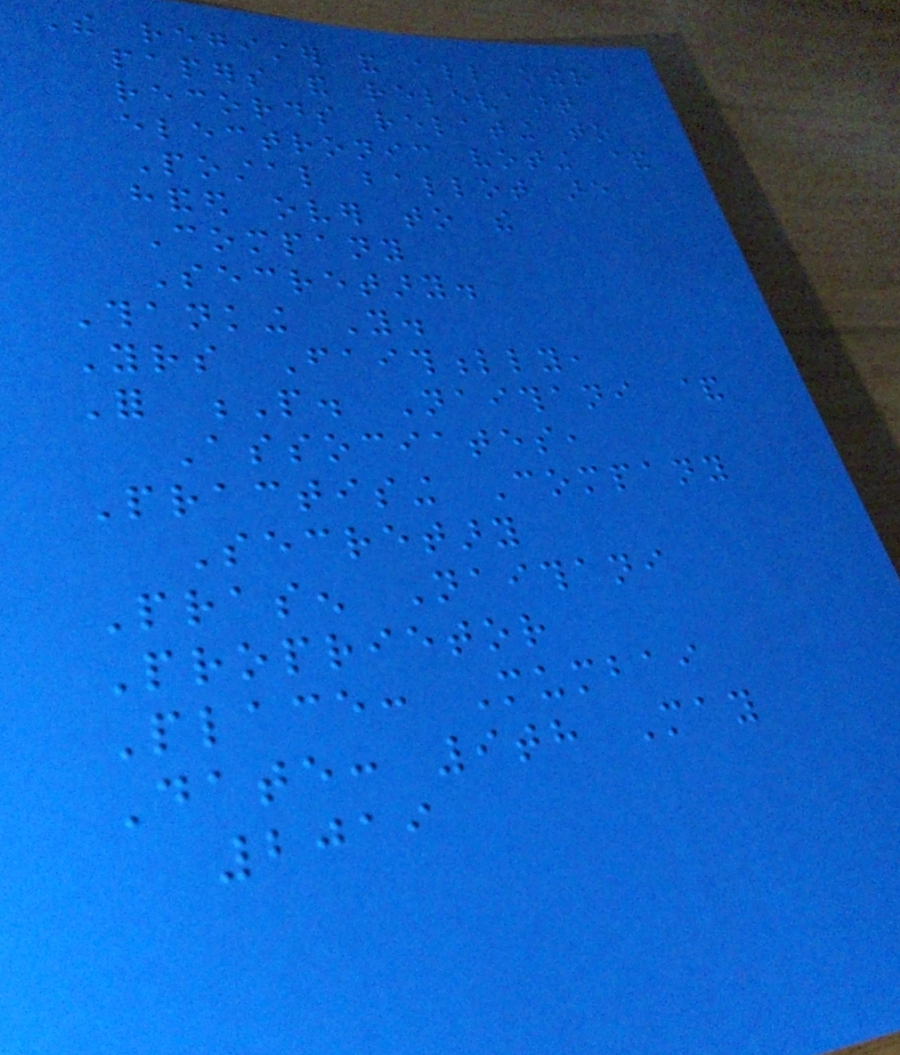The register and all other
papers and relevant
records relating to
electronic voting &
Postal ballot are
handed over to the
Company
Secretary.
Thanking You.
Yours Faithfully,
For P. Naithani &
Associates,
Practising Company
Secretary
Prasen Naithani
Proprietor
Place: Mumbai
Date: 9th May
2019
